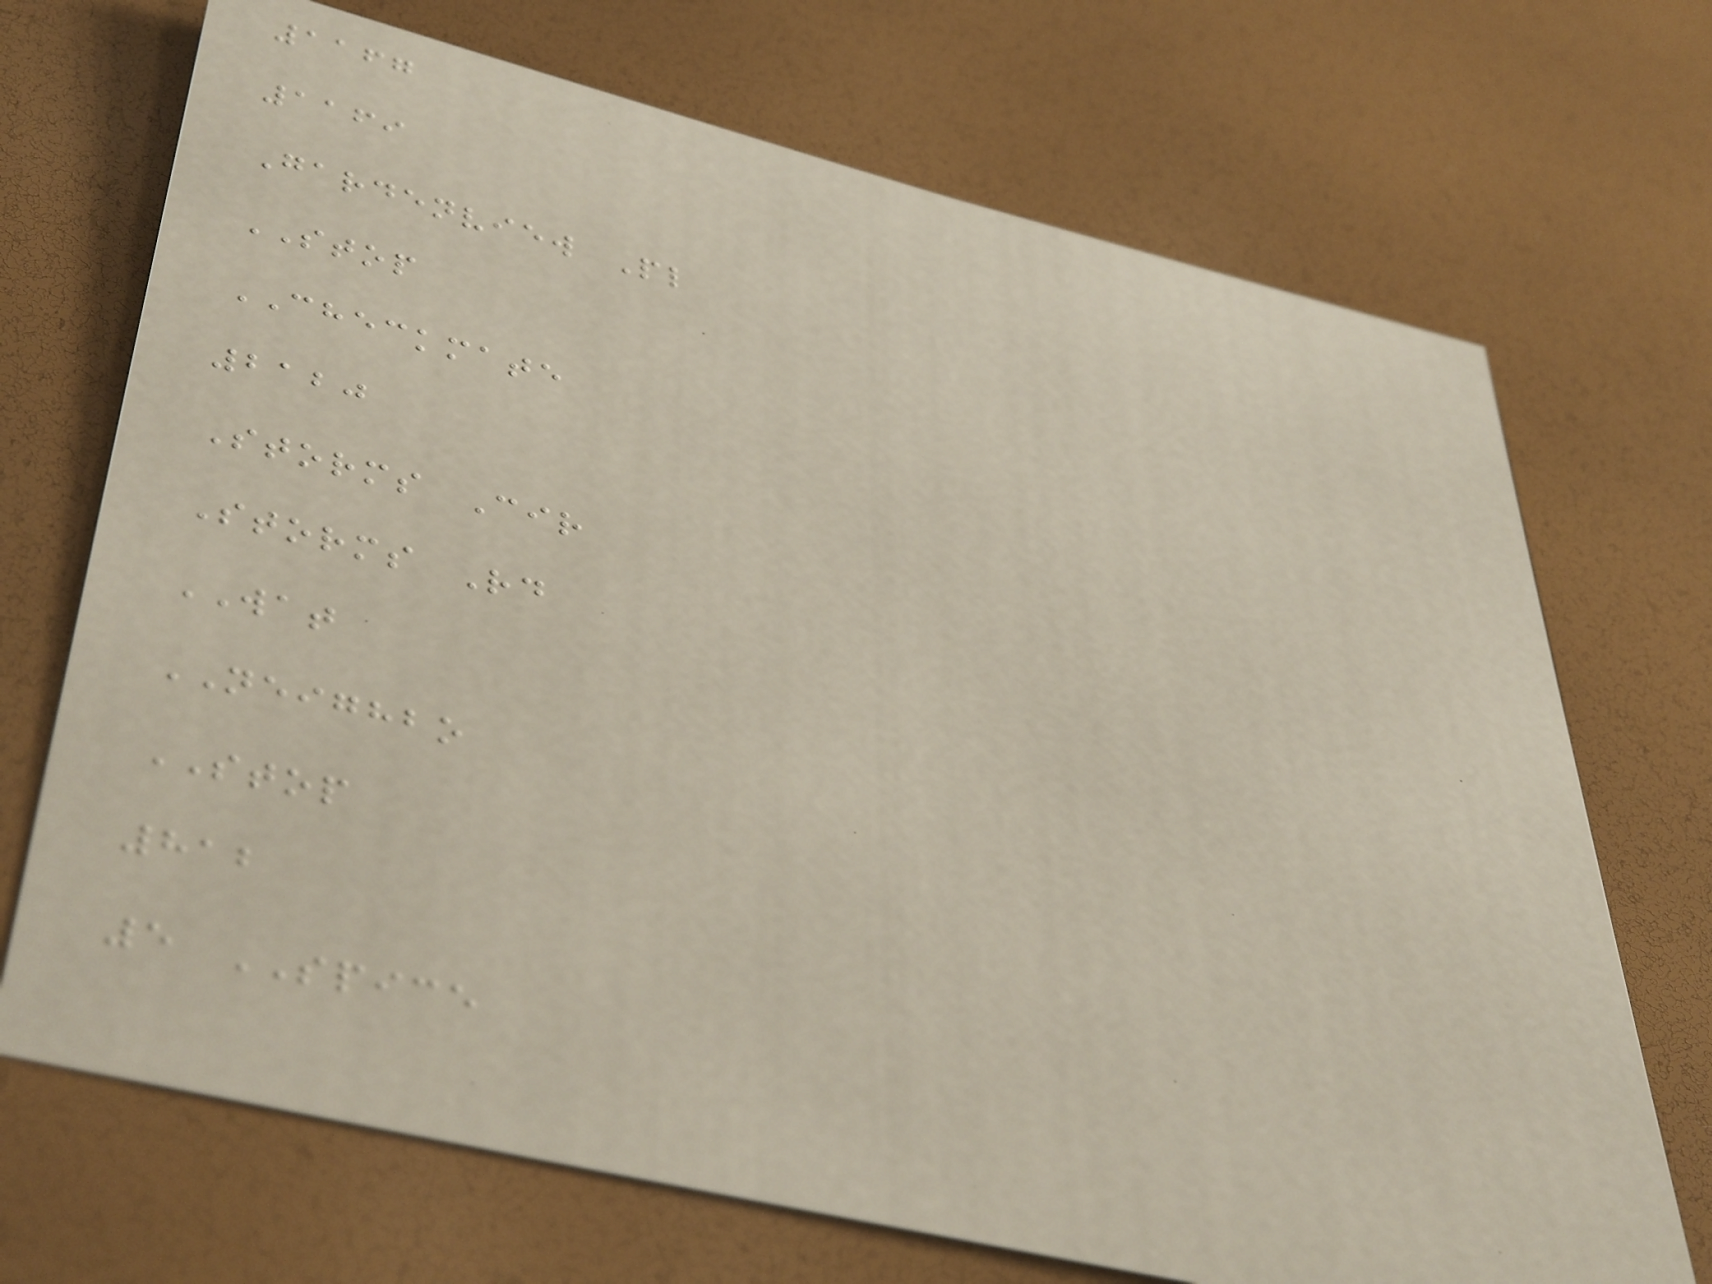1167
1169
Gardenview Pl
STOP
CHECKMATE
2120
Storms Cir
Storms Rd
WAT
NEIGHBO
STOP
812
5 SPICE
